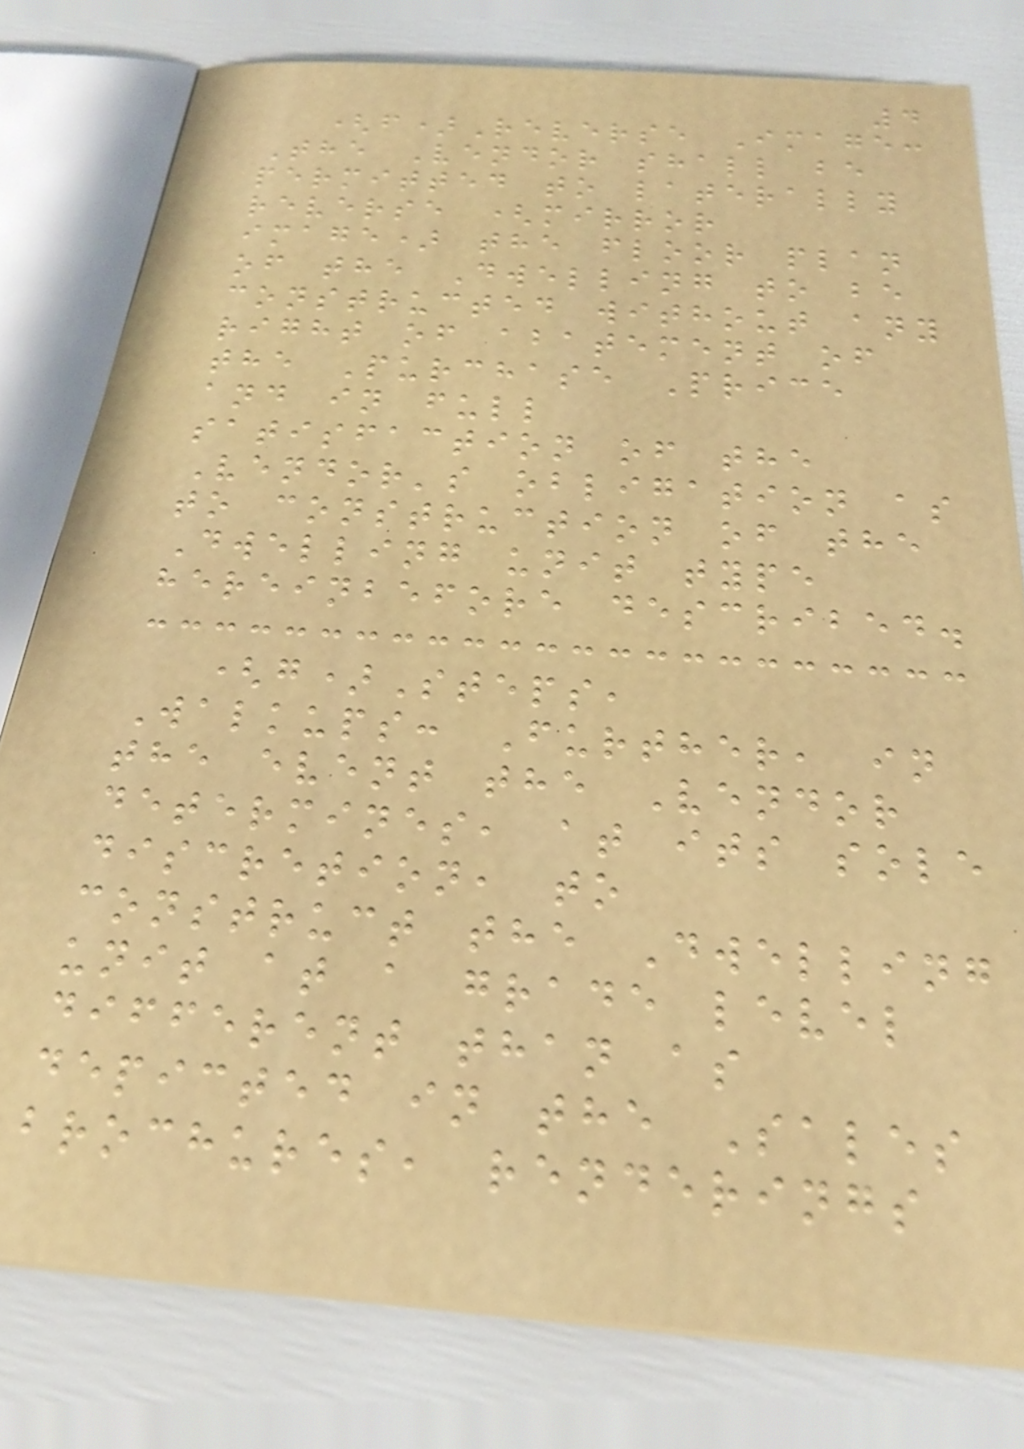4
(f)Reverse Image:
The Vendor shall be
permitted to laterally
reverse (mirror
image) the floor plan
of the Dwelling to be
constructed without any
right of abatement of
the Purchase Price
and in full
satisfaction of the
Vendor's obligation as
to construction of the
Dwelling unit type
hereinbefore described.
(g)Steps,
Walkups: Further, in
the event the Vendor
determines, at its sole
discretion, to
construct the Dwelling
unit at a grade level
different than as
depicted in the Sales
brochures, renderings
